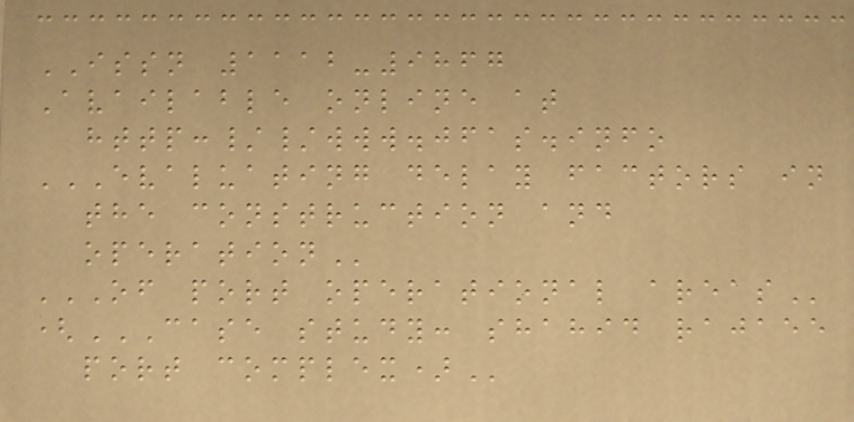ISSN 1112-9867
Available online at
http://www.jfas.info
EVALUATING DELAY FACTORS IN
THE CONSTRUCTION AND
OPERATION
OF PORT OPERATIONAL AREAS
(CASE STUDY: SHAHID RAJAEE
PORT COMPLEX)
